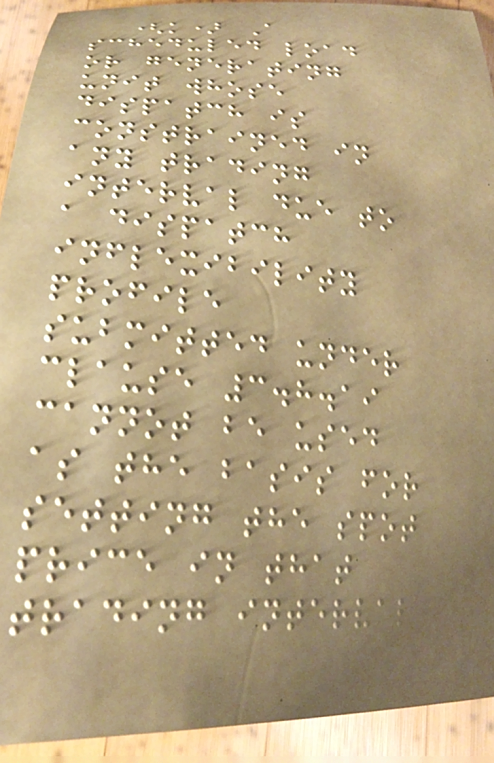(k) A
scheduled load
or generating
unit whose
dispatch is
constrained in
any trading
interval due to
a dispatch
inflexibility
profile
submitted under
clause 3.8.19
cannot be used
as the basis for
setting the spot
price in that
trading interval
